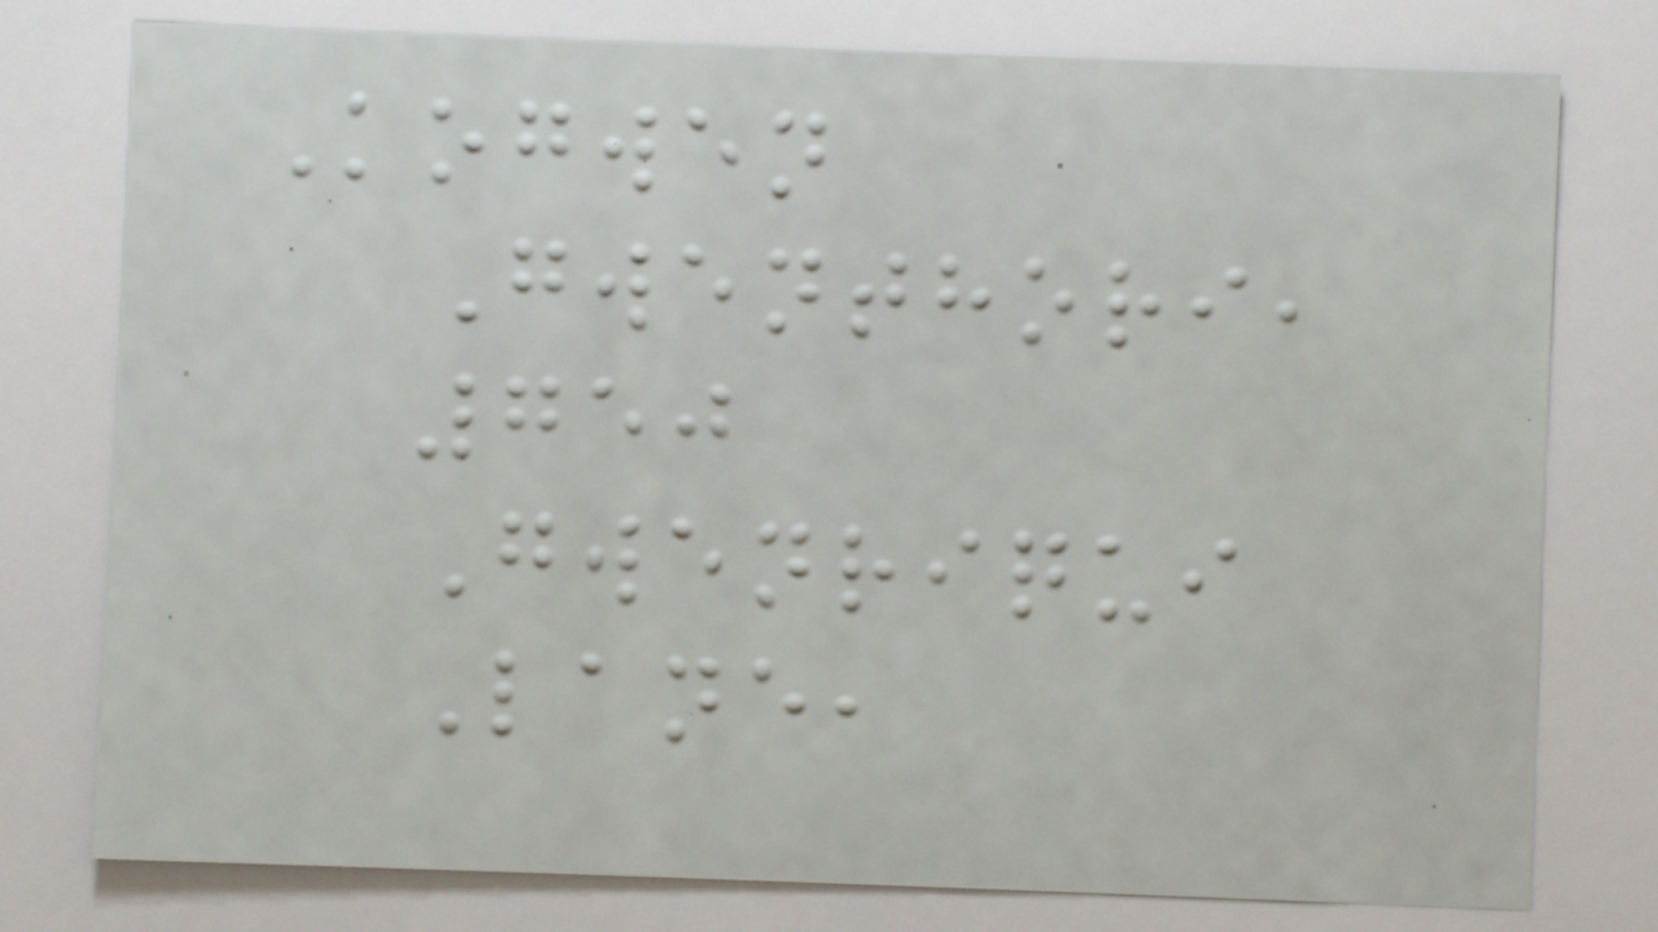Kogwen
Gwenthori,
750
Gwenriqui
Lane,
